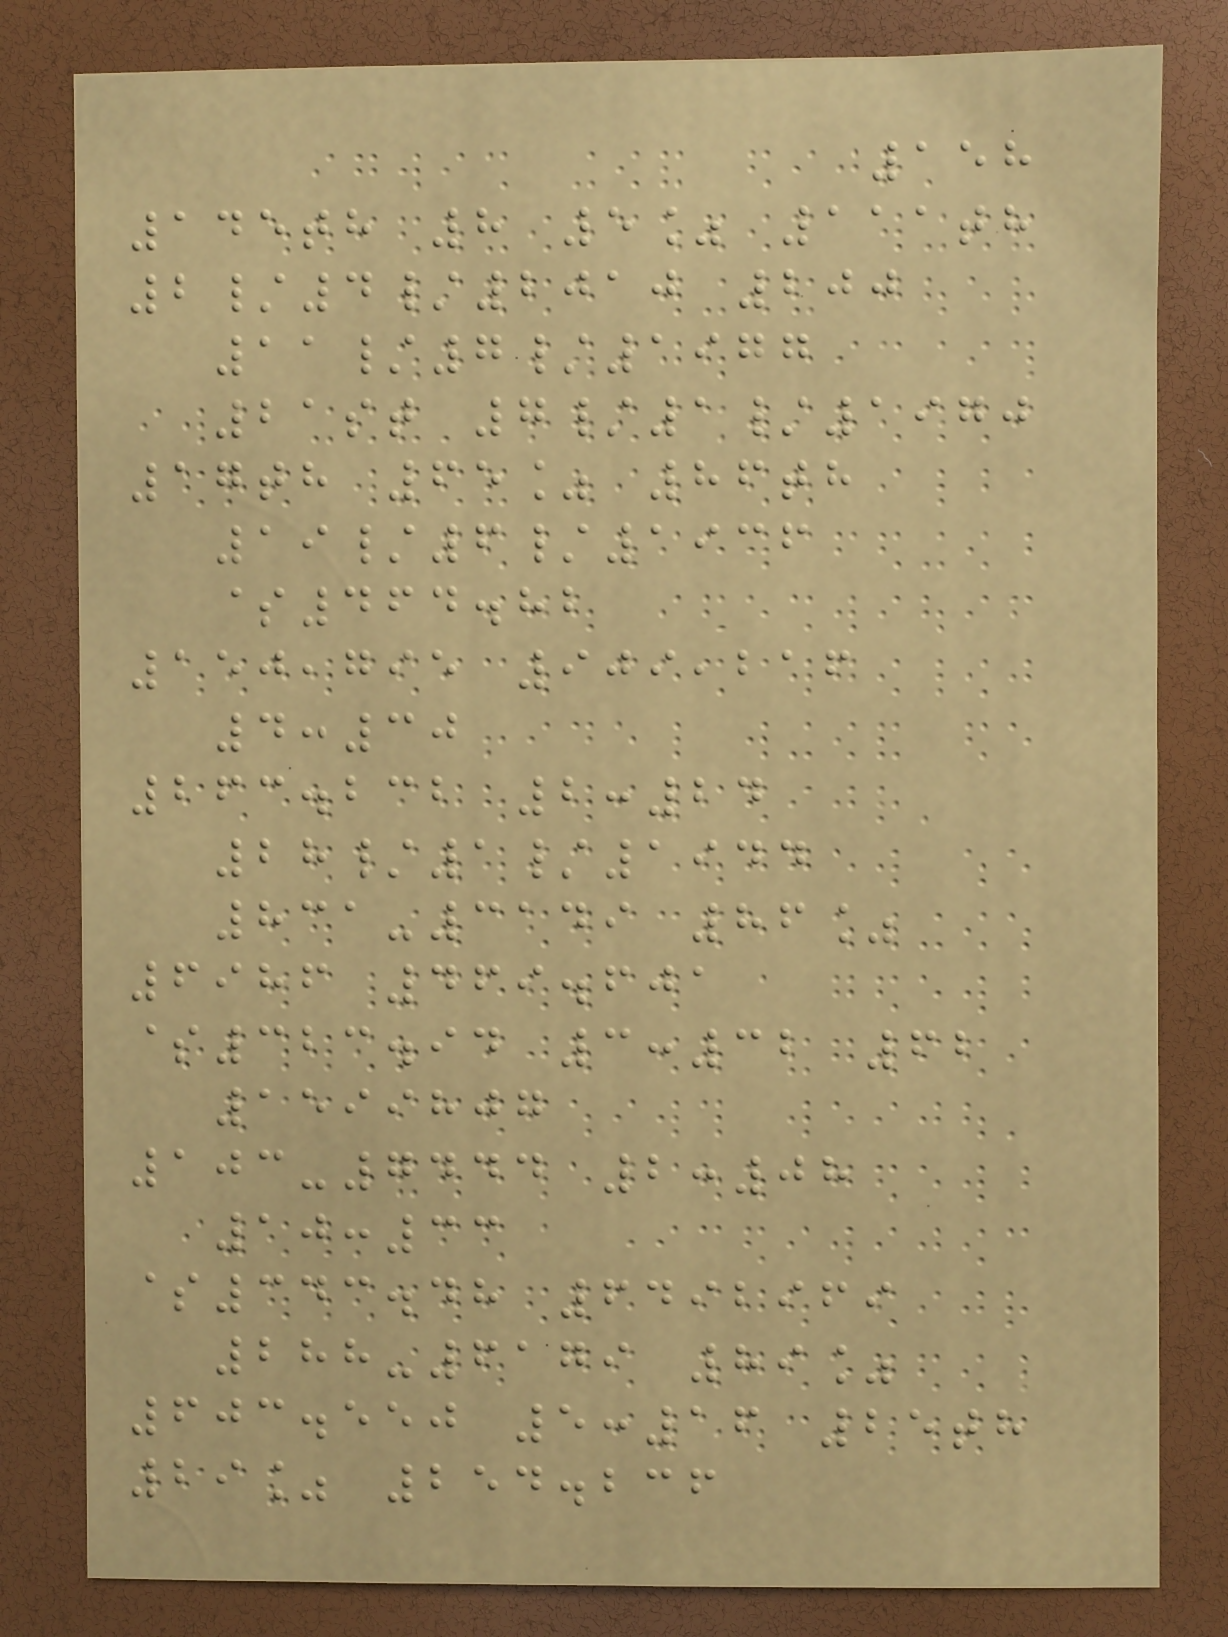158
145th 8 5% 111th
2/4/2010 200
11/7/1977
21st 7/1/1970
17th 65% 86th
19/6/1936
$464.82
150,795 909,216
4:30
263.232 2:24
28/1/1944
831-3149 86%
6986 469.601
$323.94 3:32 62
1599807
103-7444 2:08
10:33
$343.48 6492969
288-6179 89%
603.550 5:16 25th
29% 254.236
